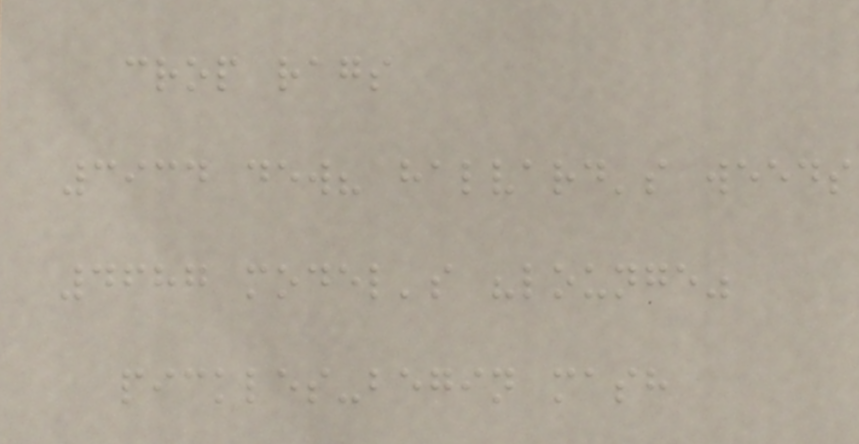crop rags
3934 dew? halvard's weeds
4687 model's "lounge"
pickles-begin mash
